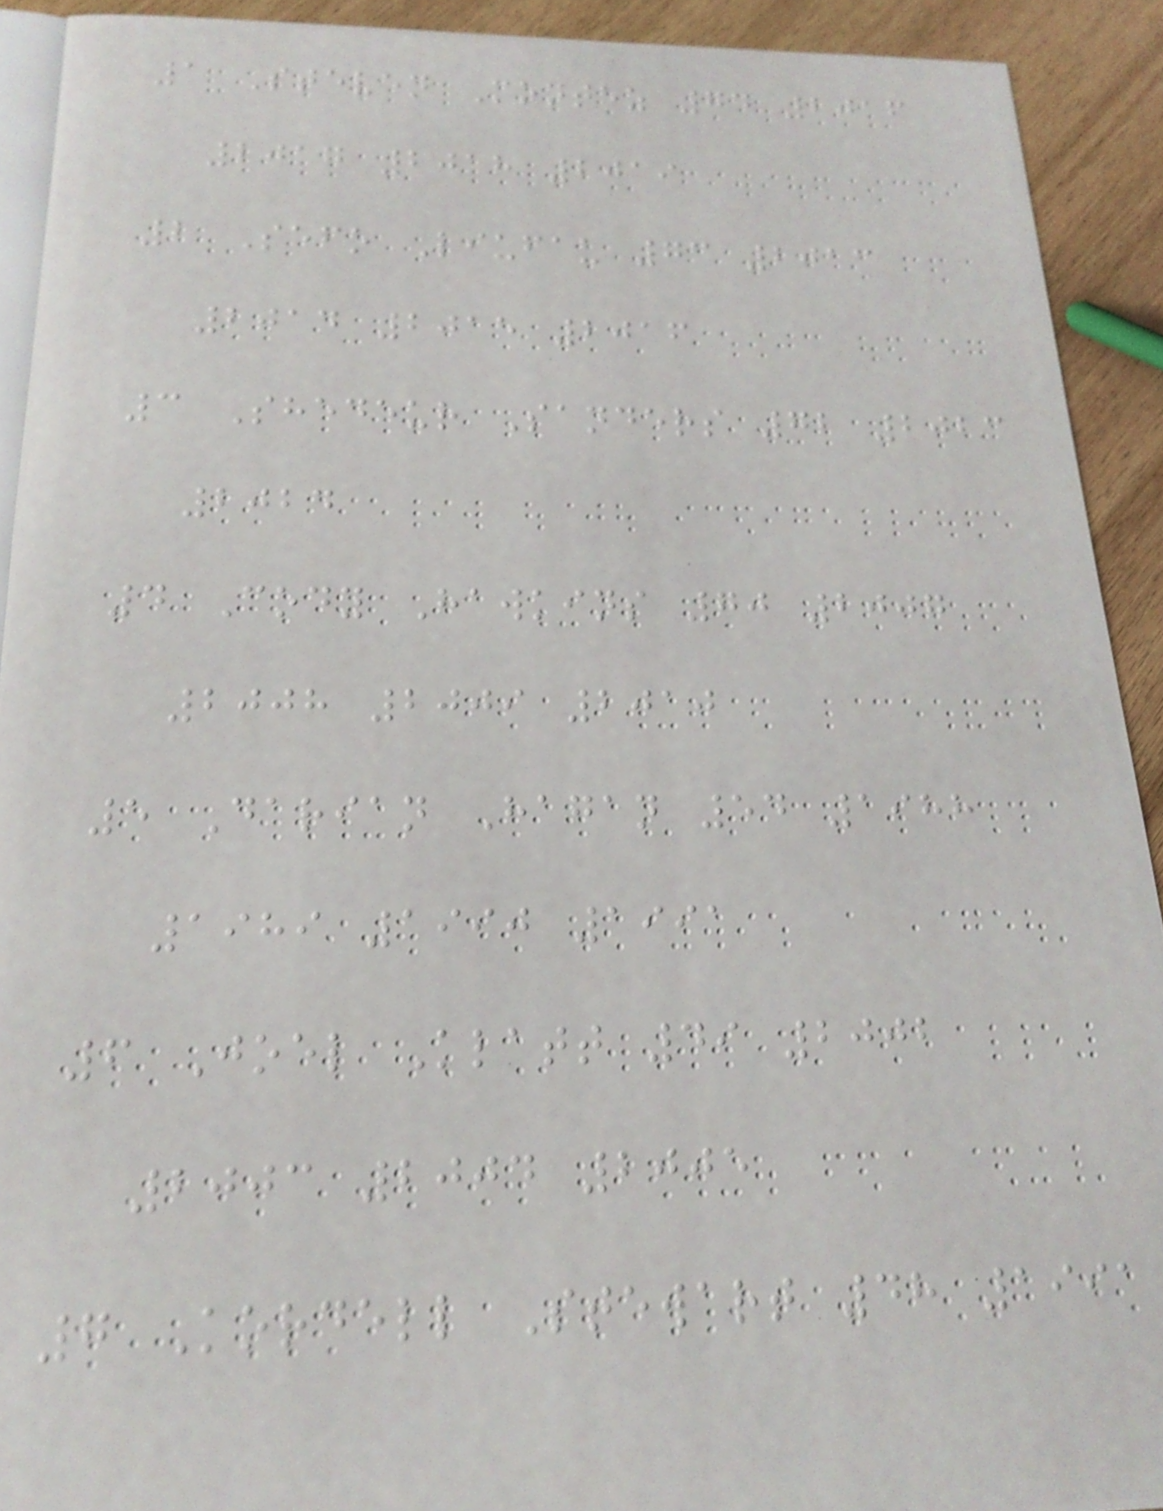1 Steven Montez 74 2016
2017 2018 2019
2 Sefo Liufau 73 2013
2014 2015 2016
3 Shedeur Sanders 72 2023
2024
4 Cody Hawkins 70 2007
2008 2009 2010
5 Darian Hagan 54 1988
1989 1990 1991
6 Joel Klatt 49 2002
2003 2004 2005
7 Kordell Stewart 48 1991
